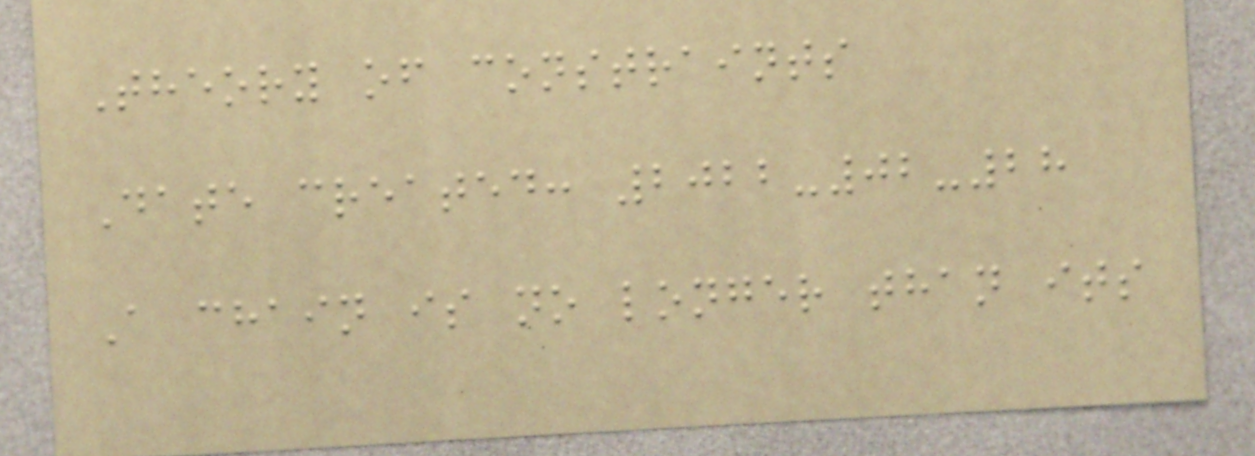Theory of constraints
Date created: 2022-02-28
A chain is no longer than its
